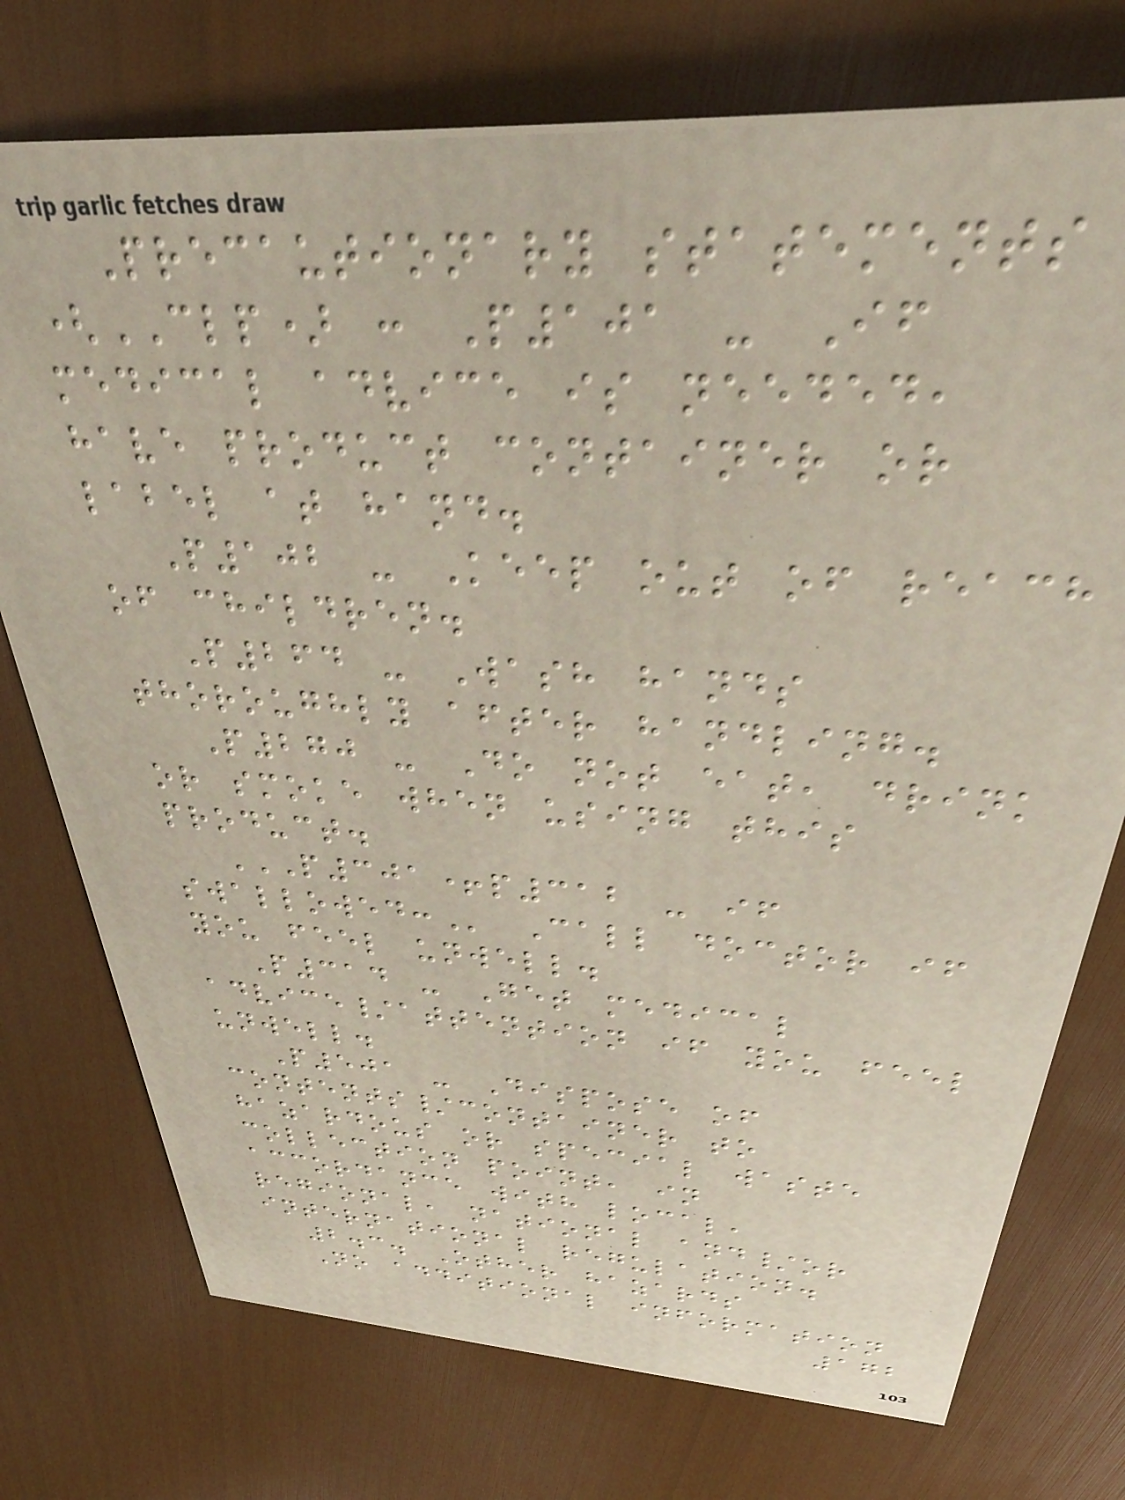Precautionary statements
(CLP) : P101 - If
medical advice is needed,
have product container or
label at hand.
P102 - Keep out of reach
of children.
P264 - Wash hands
thoroughly after handling.
P270 - Do not eat, drink
or smoke when using this
product.
P301+P312 - IF
SWALLOWED: Call doctor if
you feel unwell.
P314 - Get medical
advice/attention if you feel
unwell.
P501 - Dispose of
contents/container to
hazardous or special waste
collection point, in
accordance with local,
regional, national and/or
international regulation.
2.3. Other hazards
No additional information
172
